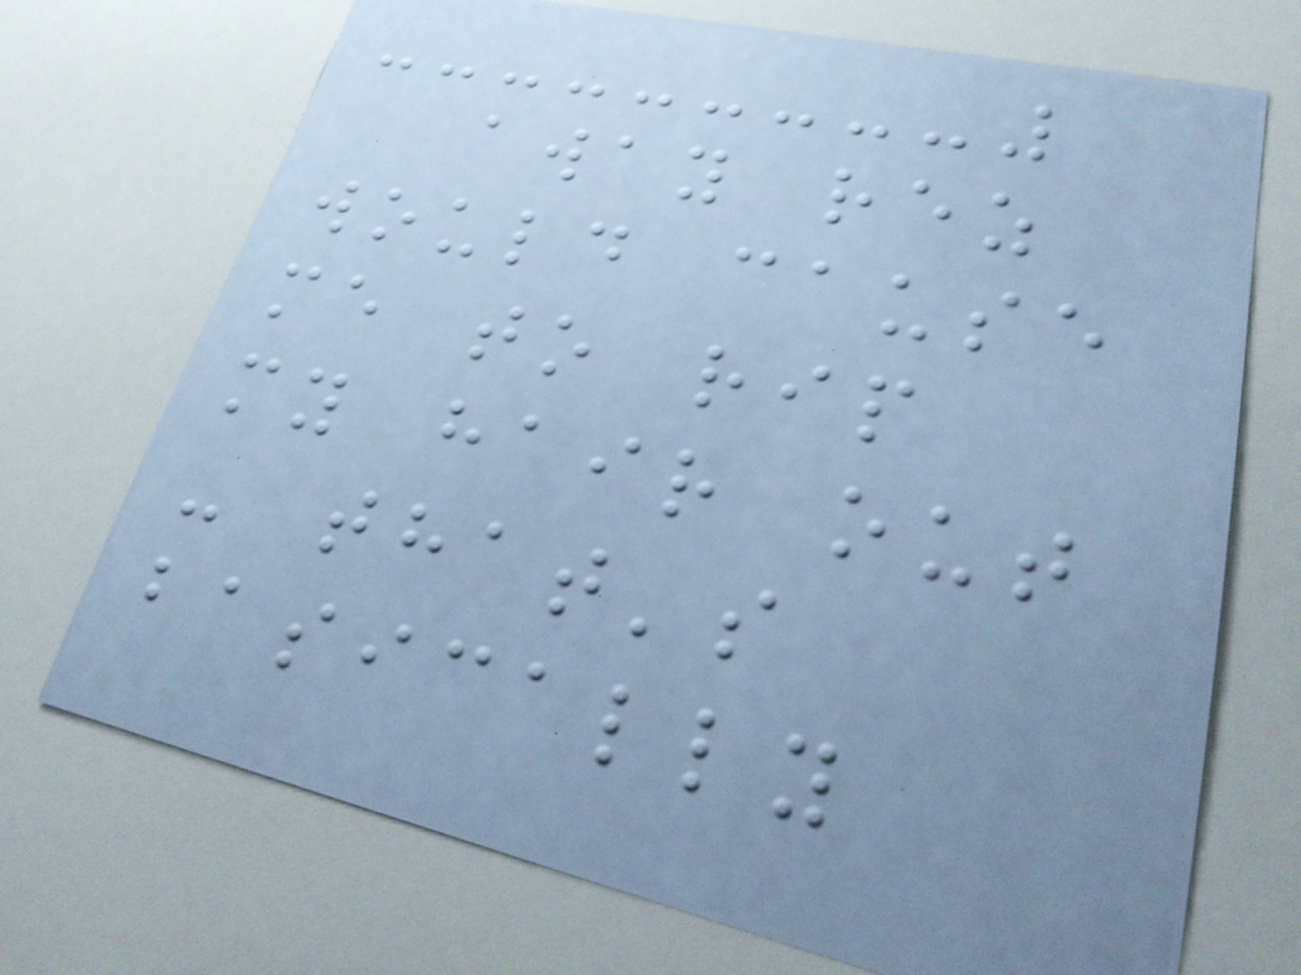away rez
would cause
me to rip
my hair out
- that's
basically
